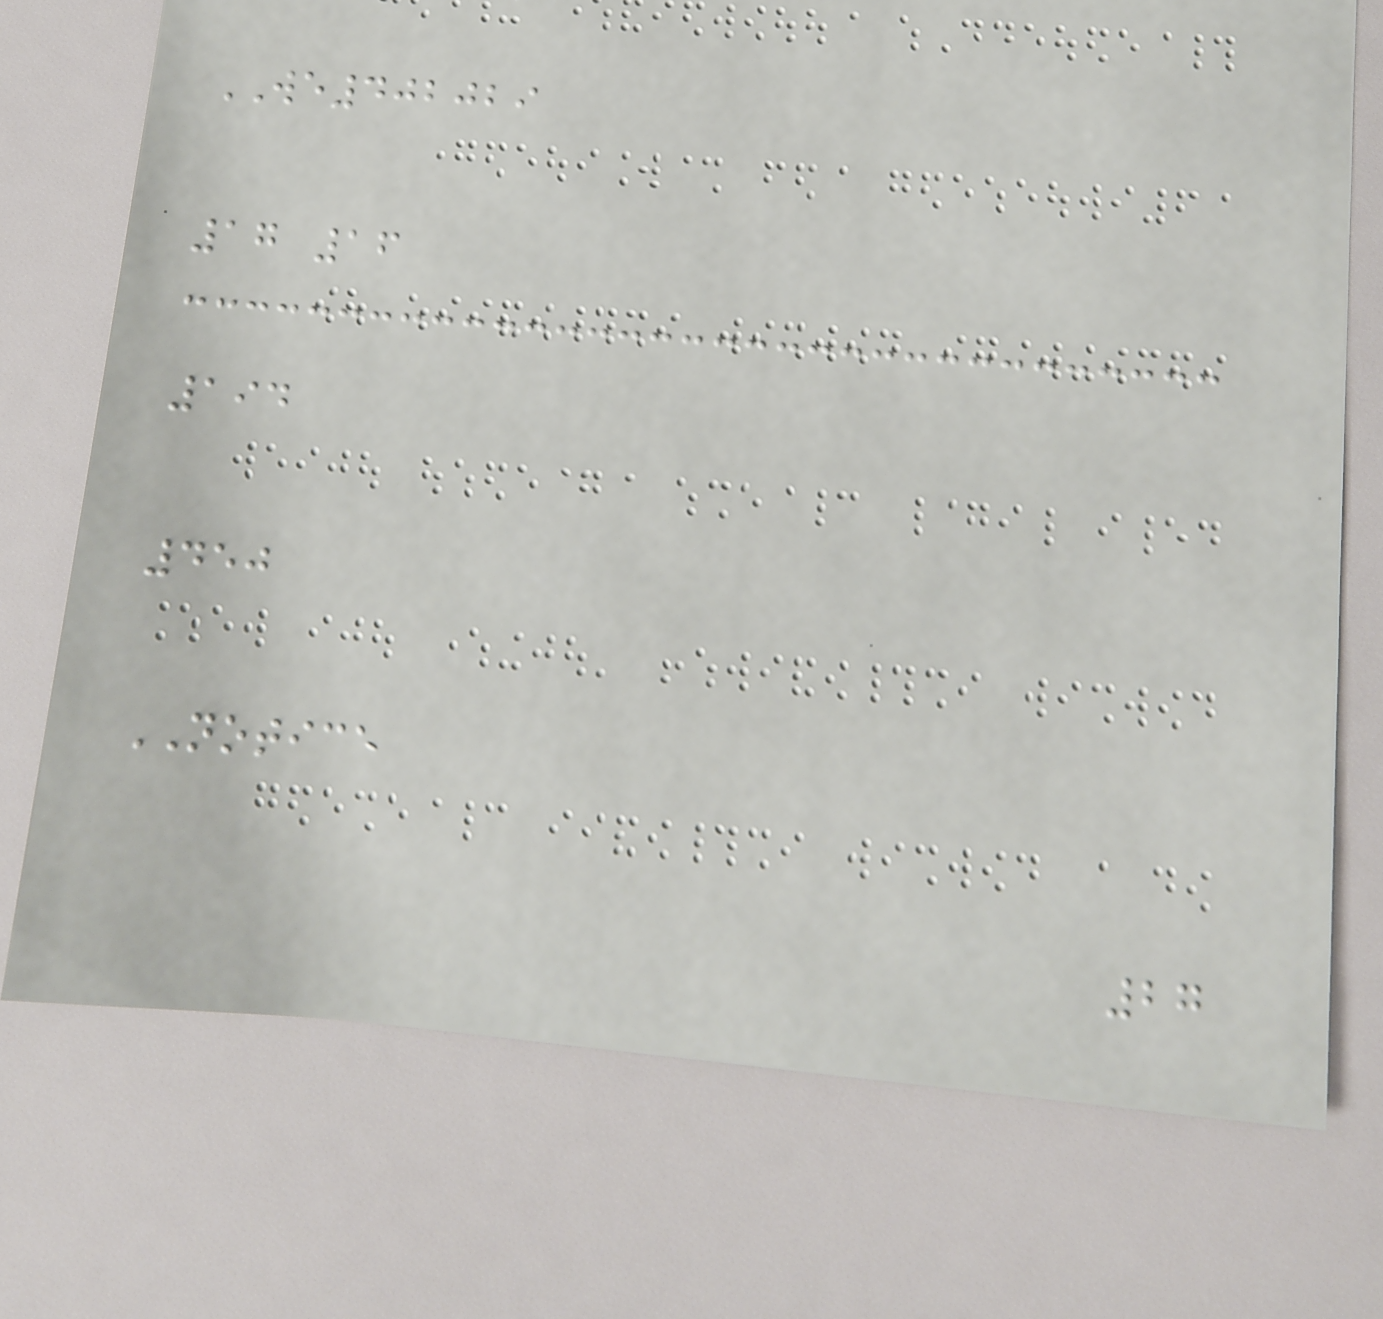WE402029
17 16
194
450
NOTICE
27
